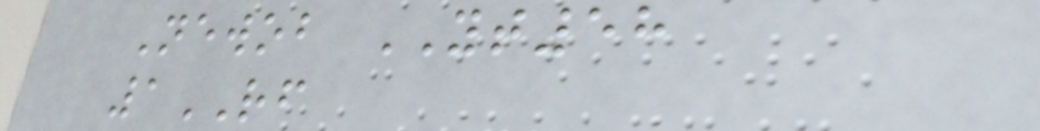Newob YT58
1RF
